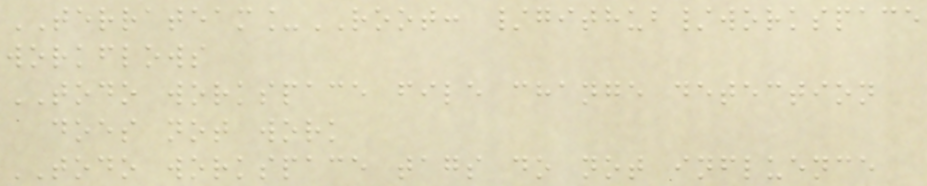TERRATEAM_ROOT: /github/workspace
workflows
TODO workspace file change detection
does not work
TODO workspace tags do not influence
